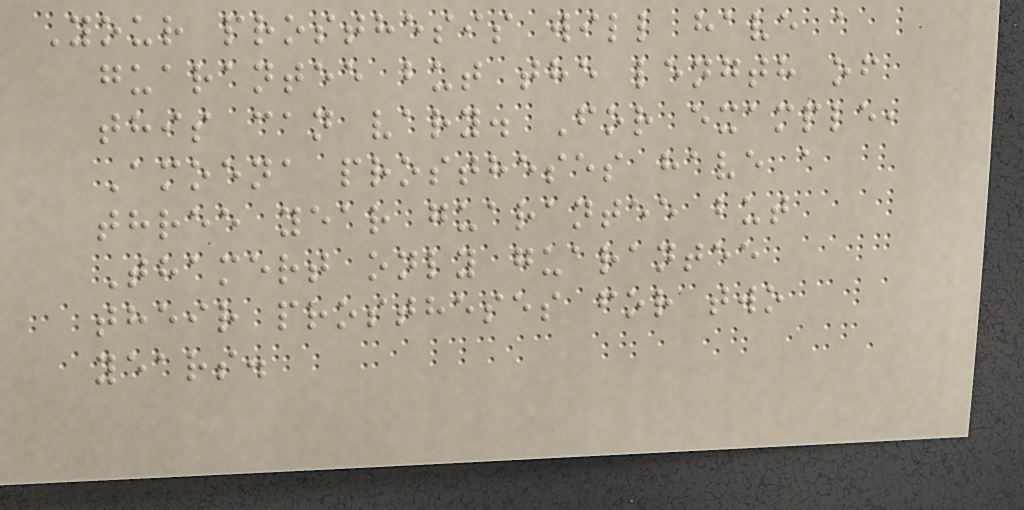Your prosthesis will have a
guarantee but the length of
this can vary. For example,
Amoena prostheses have a
three year guarantee but
Thamert only guarantee
their prostheses for two
years.
